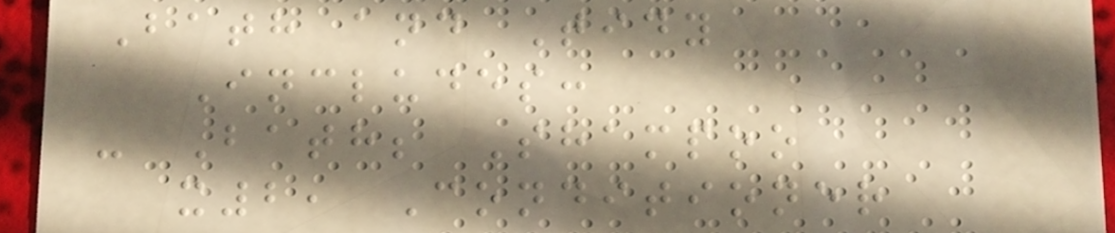Bath and Tidy
Includes:
- Bath; Shampoo
x2, Conditioner
